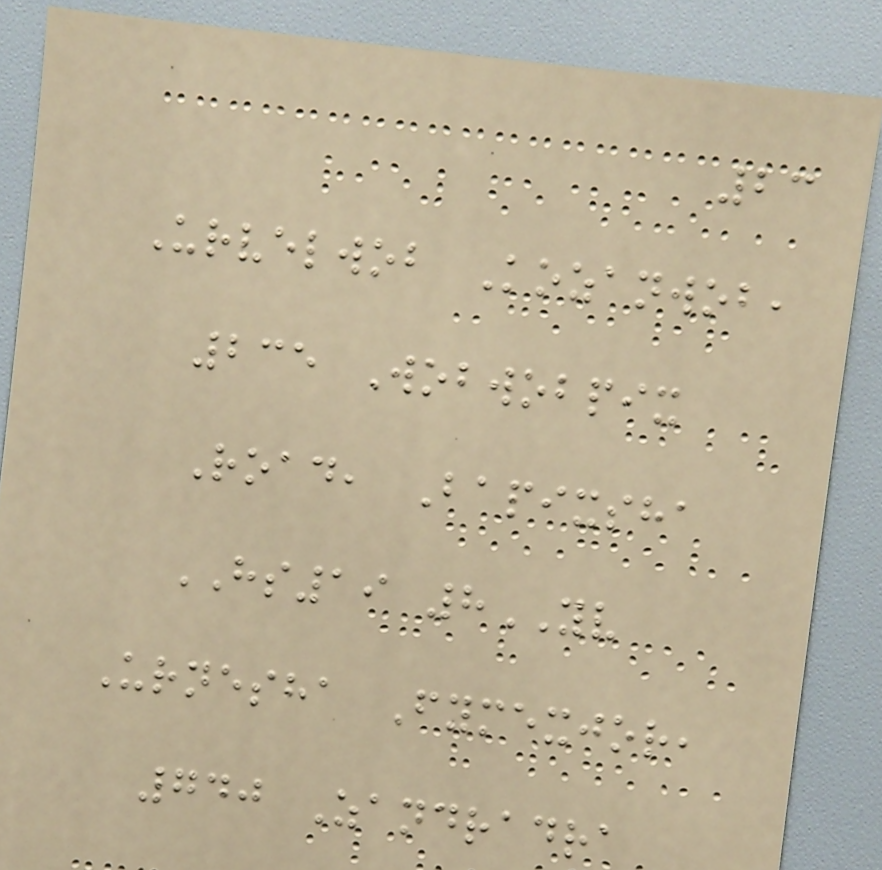23
Urvelwob Kozanwob,
235 Wobwobpix
Road, Bapixsha
HS19 8YV
Urnesha Fymexjor,
740 Zandradra
